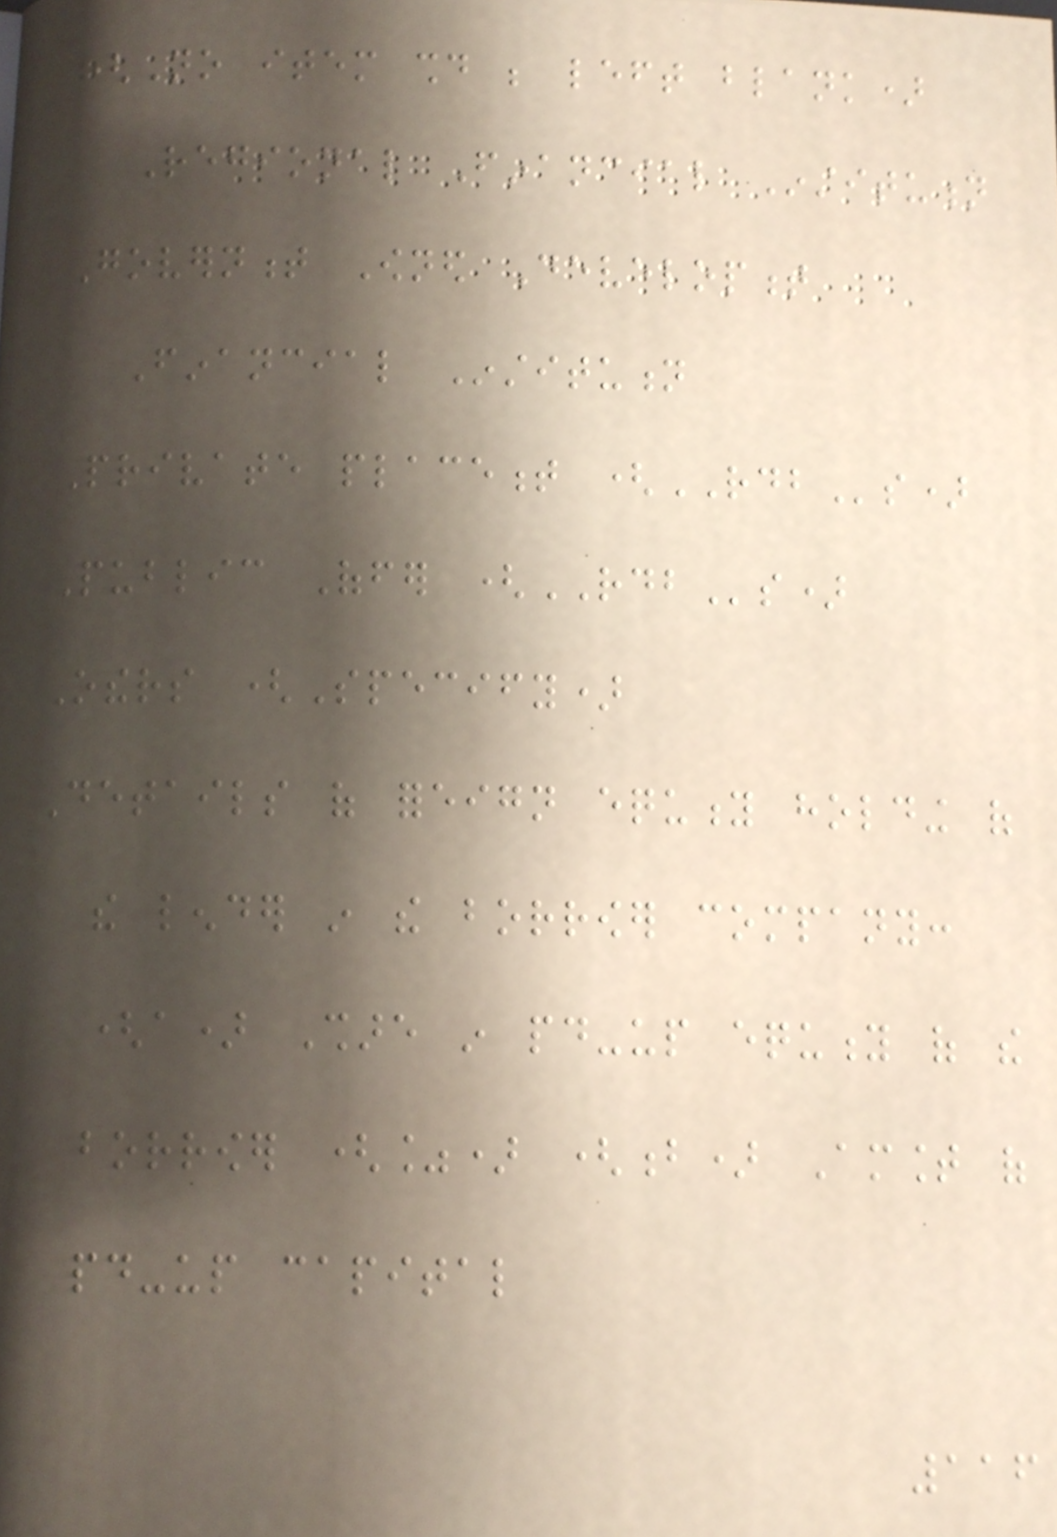(No item should be left blank)
Regional Financial Institution
Government Owned Development
Financial Institution
Private placement (RDBs)
Public Offer (RDBs)
Others (Specify)
Details of foreign equity holding of
the lender in the borrower company:
(a) Share in paid-up equity of the
borrower (%) (b) Amount of
paid-up capital
116
